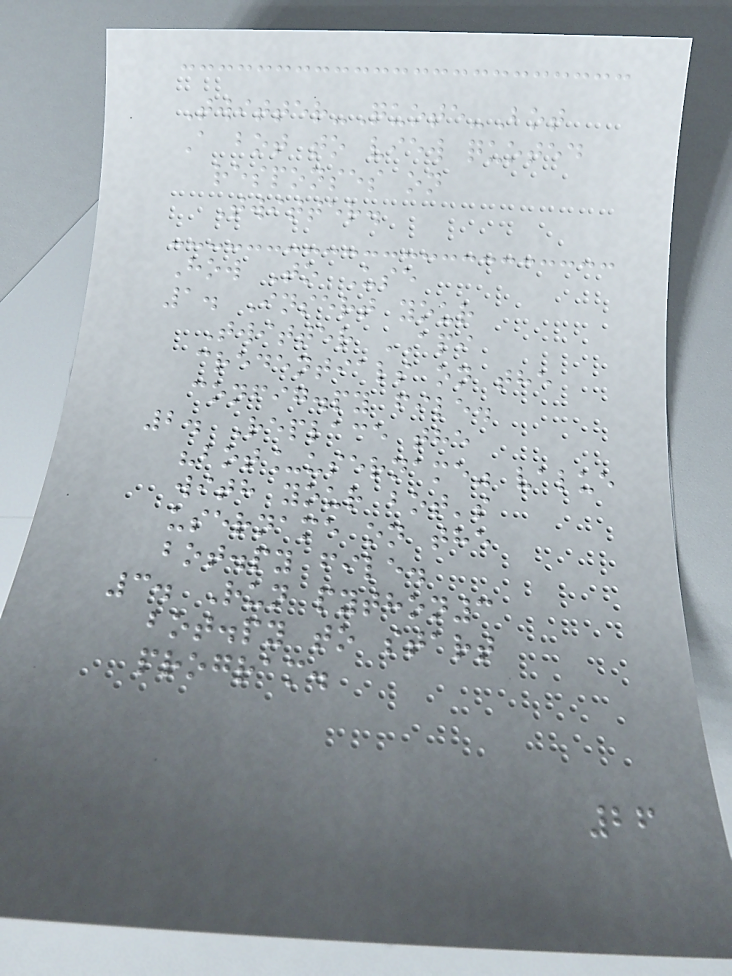Twitter-Quote-Bot
A bot to view quoted
responses on
Twitter.
How To Use
1. Insert your
Twitter API
credentials on the
config.py file.
2. Replace the
"bot_username" value
with your bot's
username on the
bot.py file.
3. Run python3
bot.py to start
program.
26
